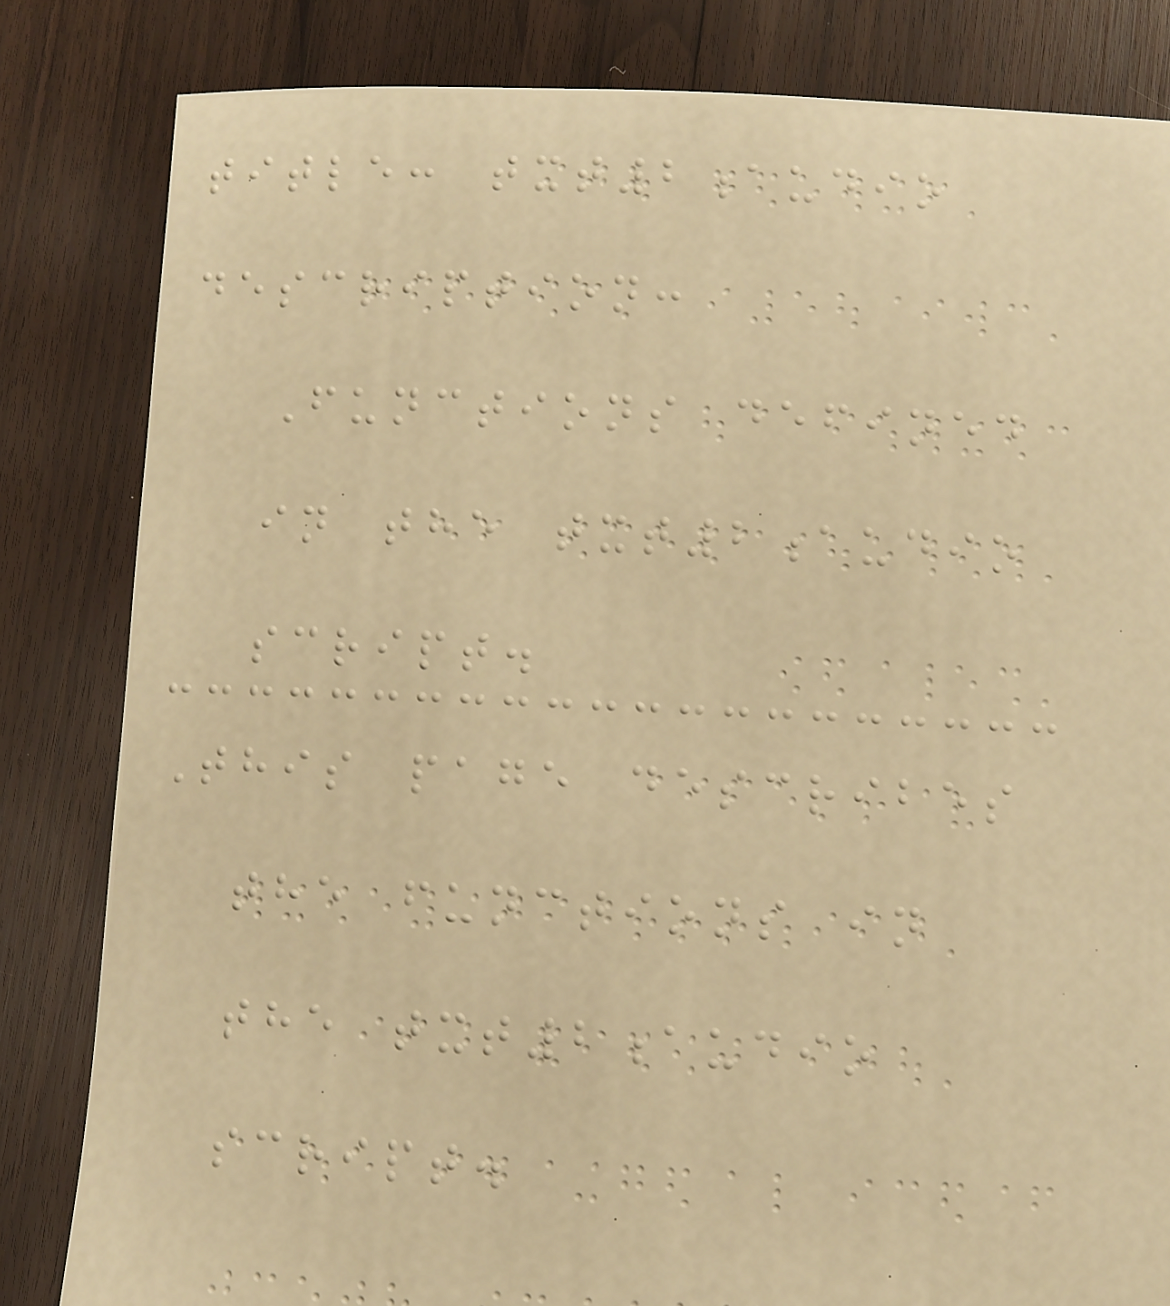title: txt2audio
description:
Functions defined
in the txt2audio
script.
This page describes
the functions in
the txt2audio
script.
